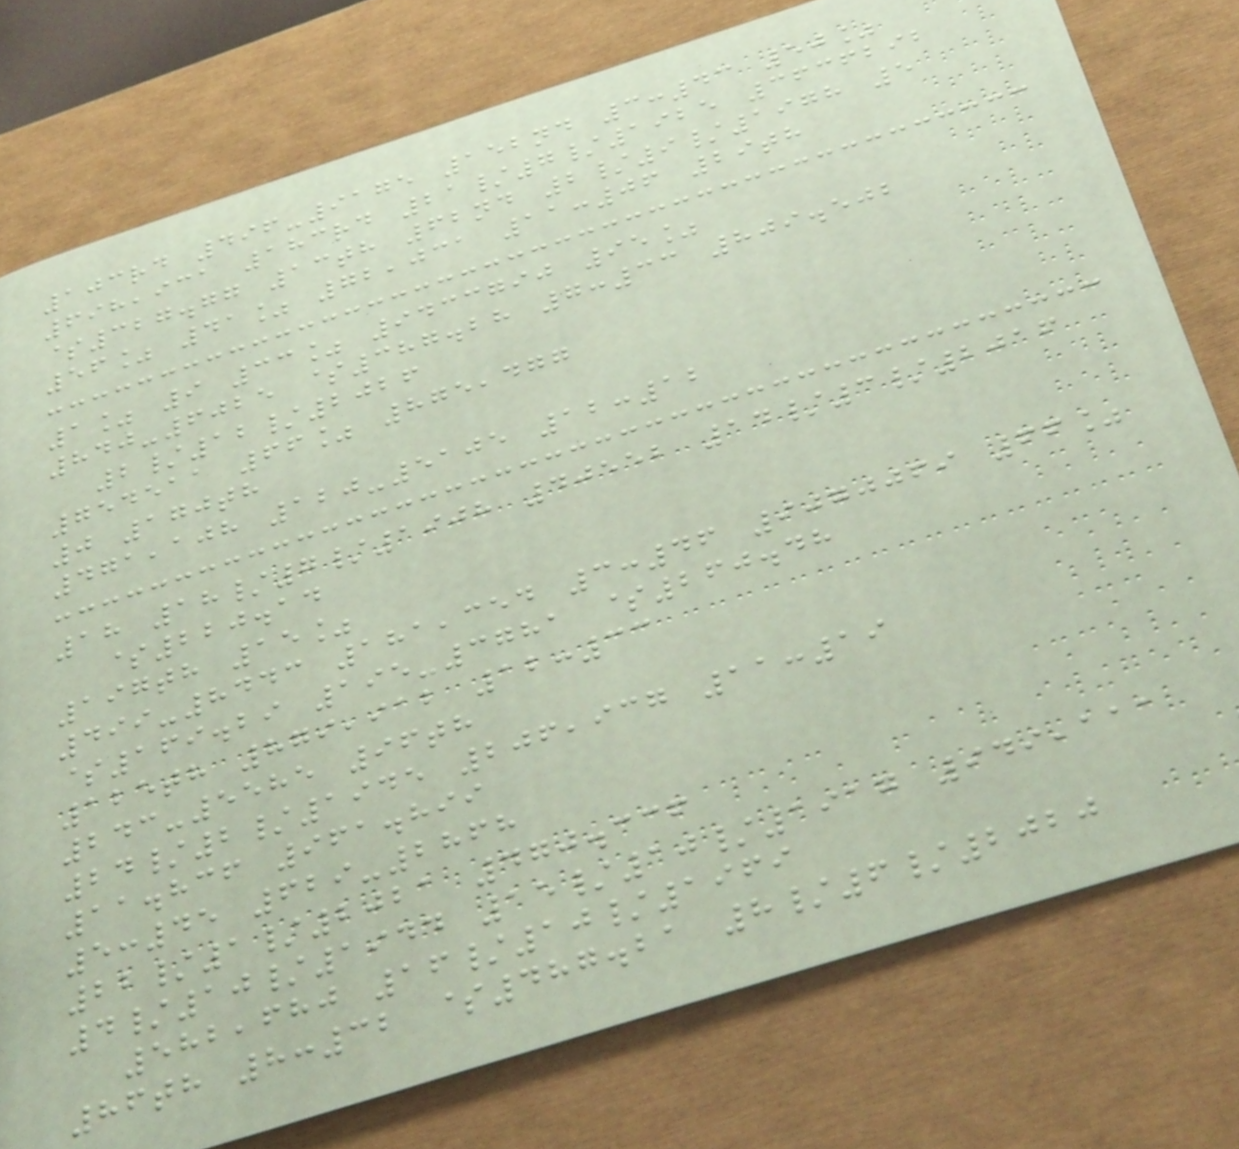103rd 496-9175 152nd 3:43 50%
698,931 183rd 21/7/1925 3636292
$327.77 13th 62nd 2/9/1978 5
56% 41% 72,031 11:06 29th
1% 9 33% 9433790 95%
840-6025 $387.28 7:33 809.502
2/12/2026
754511 66% 875,477
0 170th
471,108 120-5105 12:12
18 18/7/1908 40552 14/3/2016
$220.14
197th 15%
499-8443 181,354 3:46 9070069 66%
$169.29 195-3781 $260.48
125th 879,912 12:33
243-5585 96th
24/2/1945 206,937 11:19
11.836 961.899
5:45 629-2868
22/1/2021 470.336
4/10/1944 15/10/1917 949,111
582,680 16/10/1969
86th 8:32 $487.21 8/6/2020
